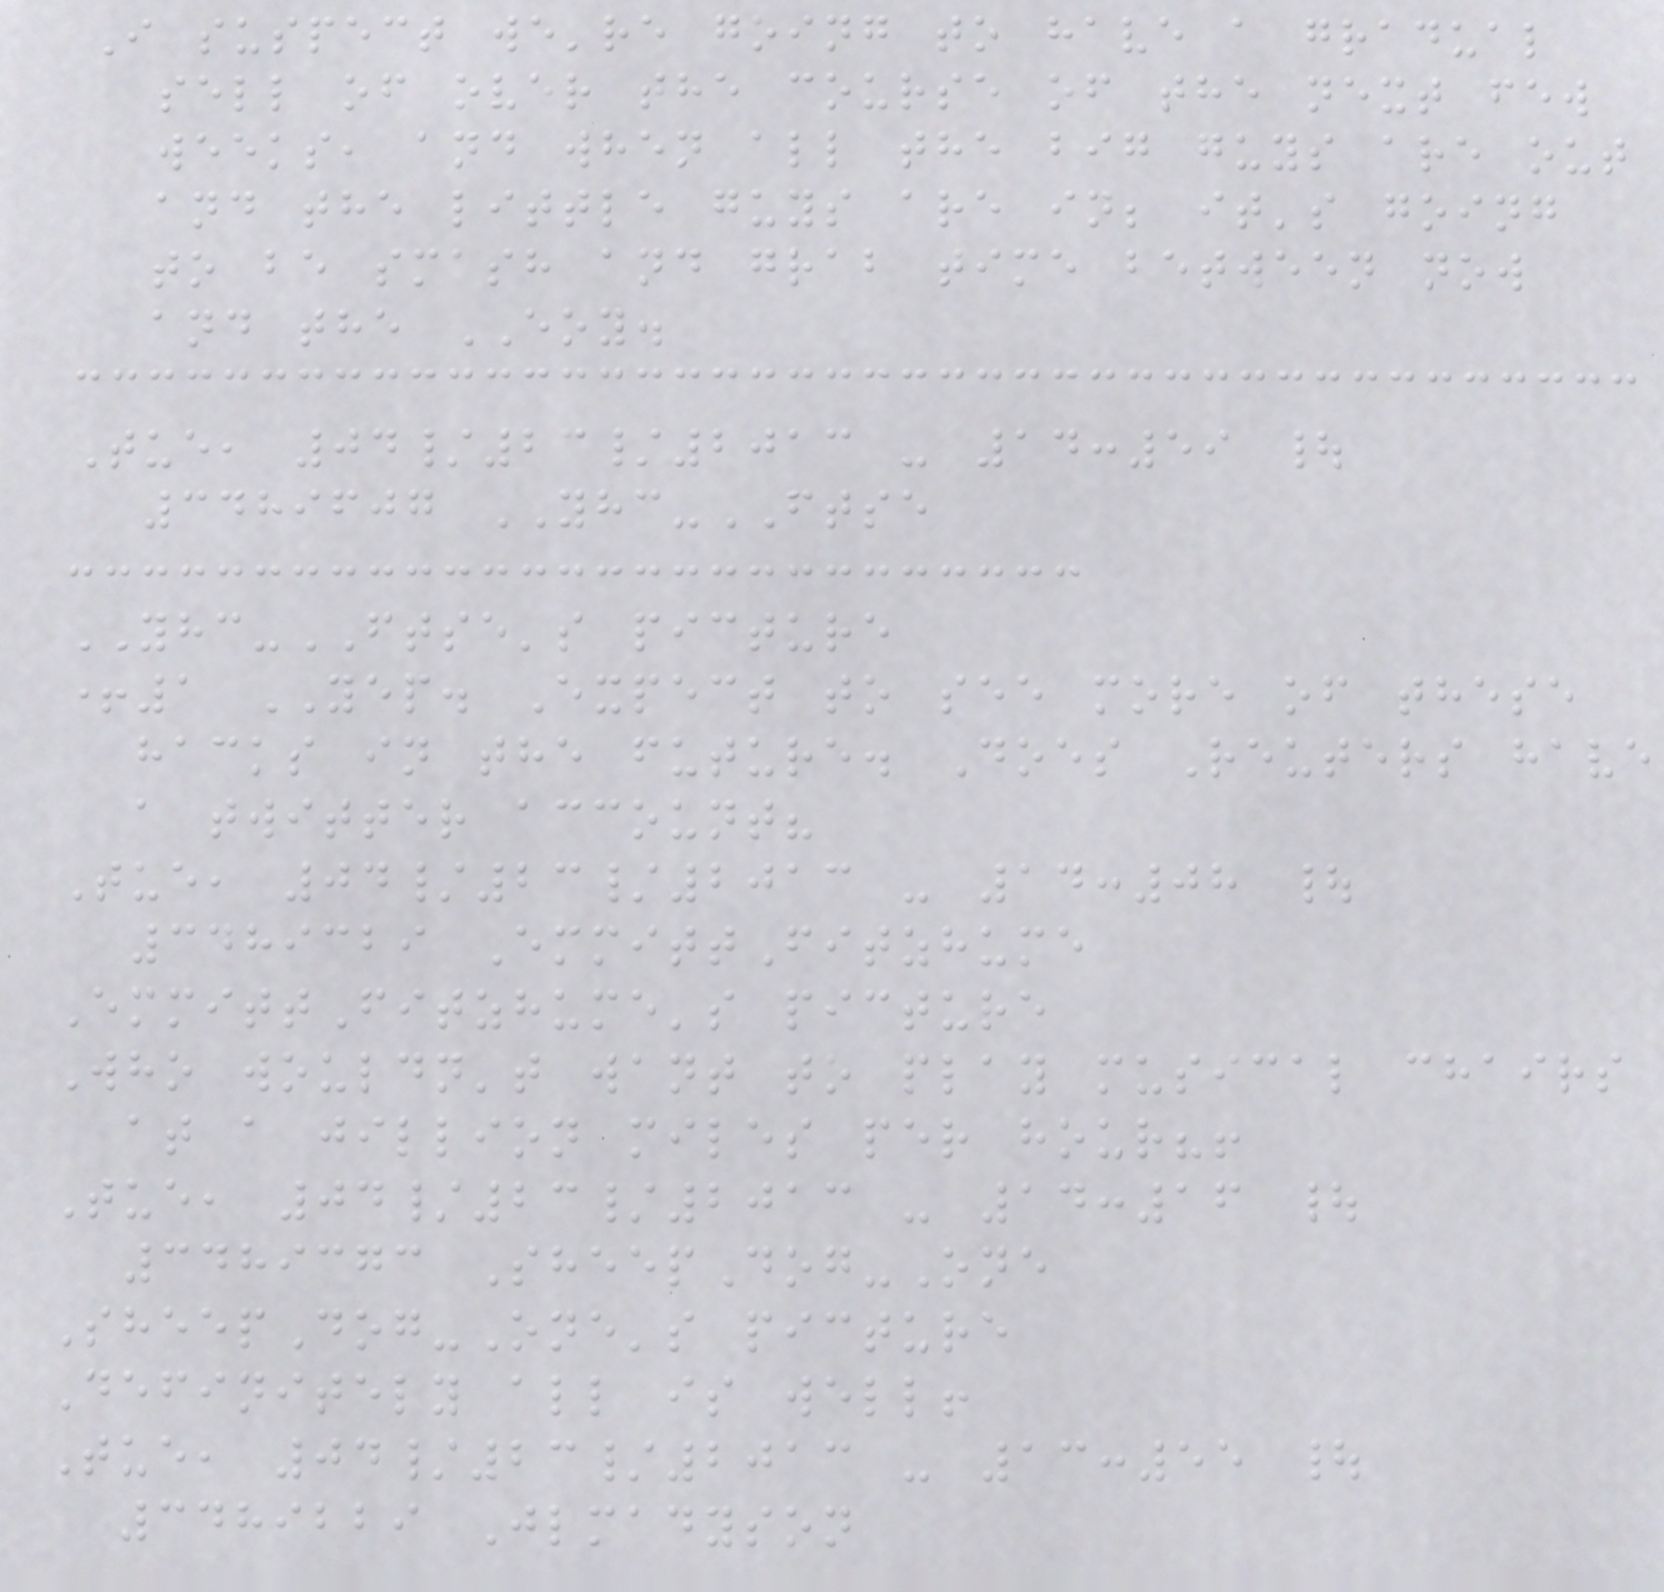I suspect we're going to have a gradual
sell of over the course of the next few
weeks, and when all the big guys are out
and the little guys are in; it's going
to be smash and grab time between now
and the EOY.
Tue, 04/23/2013 - 14:59 |
3489607 YHC-FTSE
YHC-FTSE's picture
+1 YEP. Expect to see more of these
hacks in the future. Does Reuters have
a twitter account?
Tue, 04/23/2013 - 14:08 |
3489329 EmmittFitzhume
EmmittFitzhume's picture
Who wouldn't want to play musical chairs
at a jillion miles per hour?!
Tue, 04/23/2013 - 14:16 |
3489373 SheepDog-One
SheepDog-One's picture
Definitely all is well!
Tue, 04/23/2013 - 13:55 |
3489229 Jlmadyson
